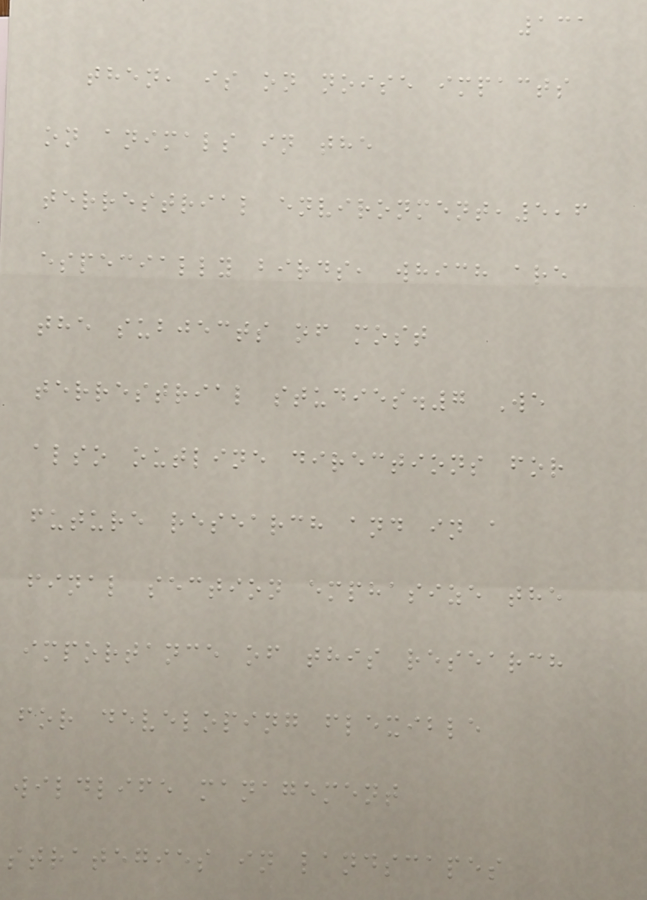131
then, is on noise impacts
on animals in the
terrestrial environment,5,6
especially birds, which are
the subjects of most
terrestrial studies.7 We
also outline directions for
future research and in a
final section emphasize the
importance of this research
for developing flexible
wildlife management
strategies in landscapes
